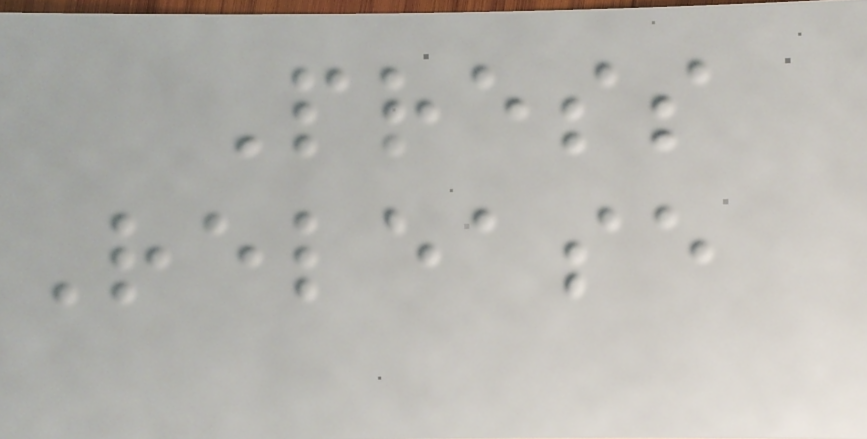Press
Release
